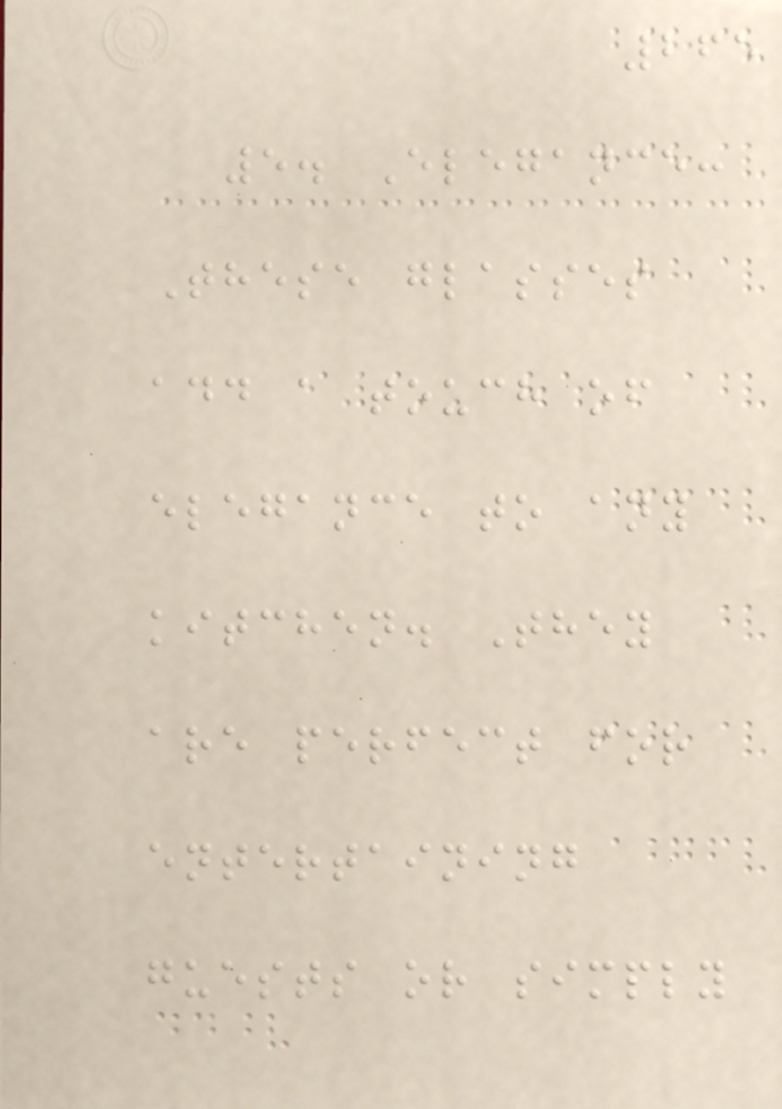265
5. Elegance:
These glasses
add a touch of
elegance to any
kitchen. They
are perfect for
entertaining
guests or simply
